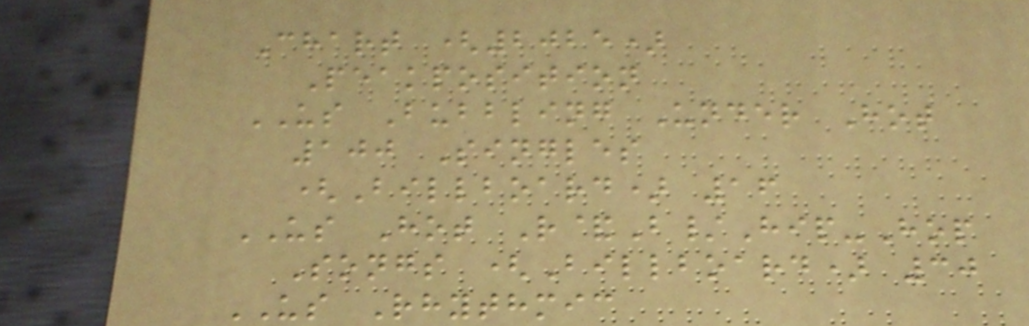Chart (2025)
Peakposition
US Bubbling Under Hot
100 Singles
(Billboard) 16
US Hot R&B/Hip-Hop
Songs (Billboard) 30
US Rhythmic
